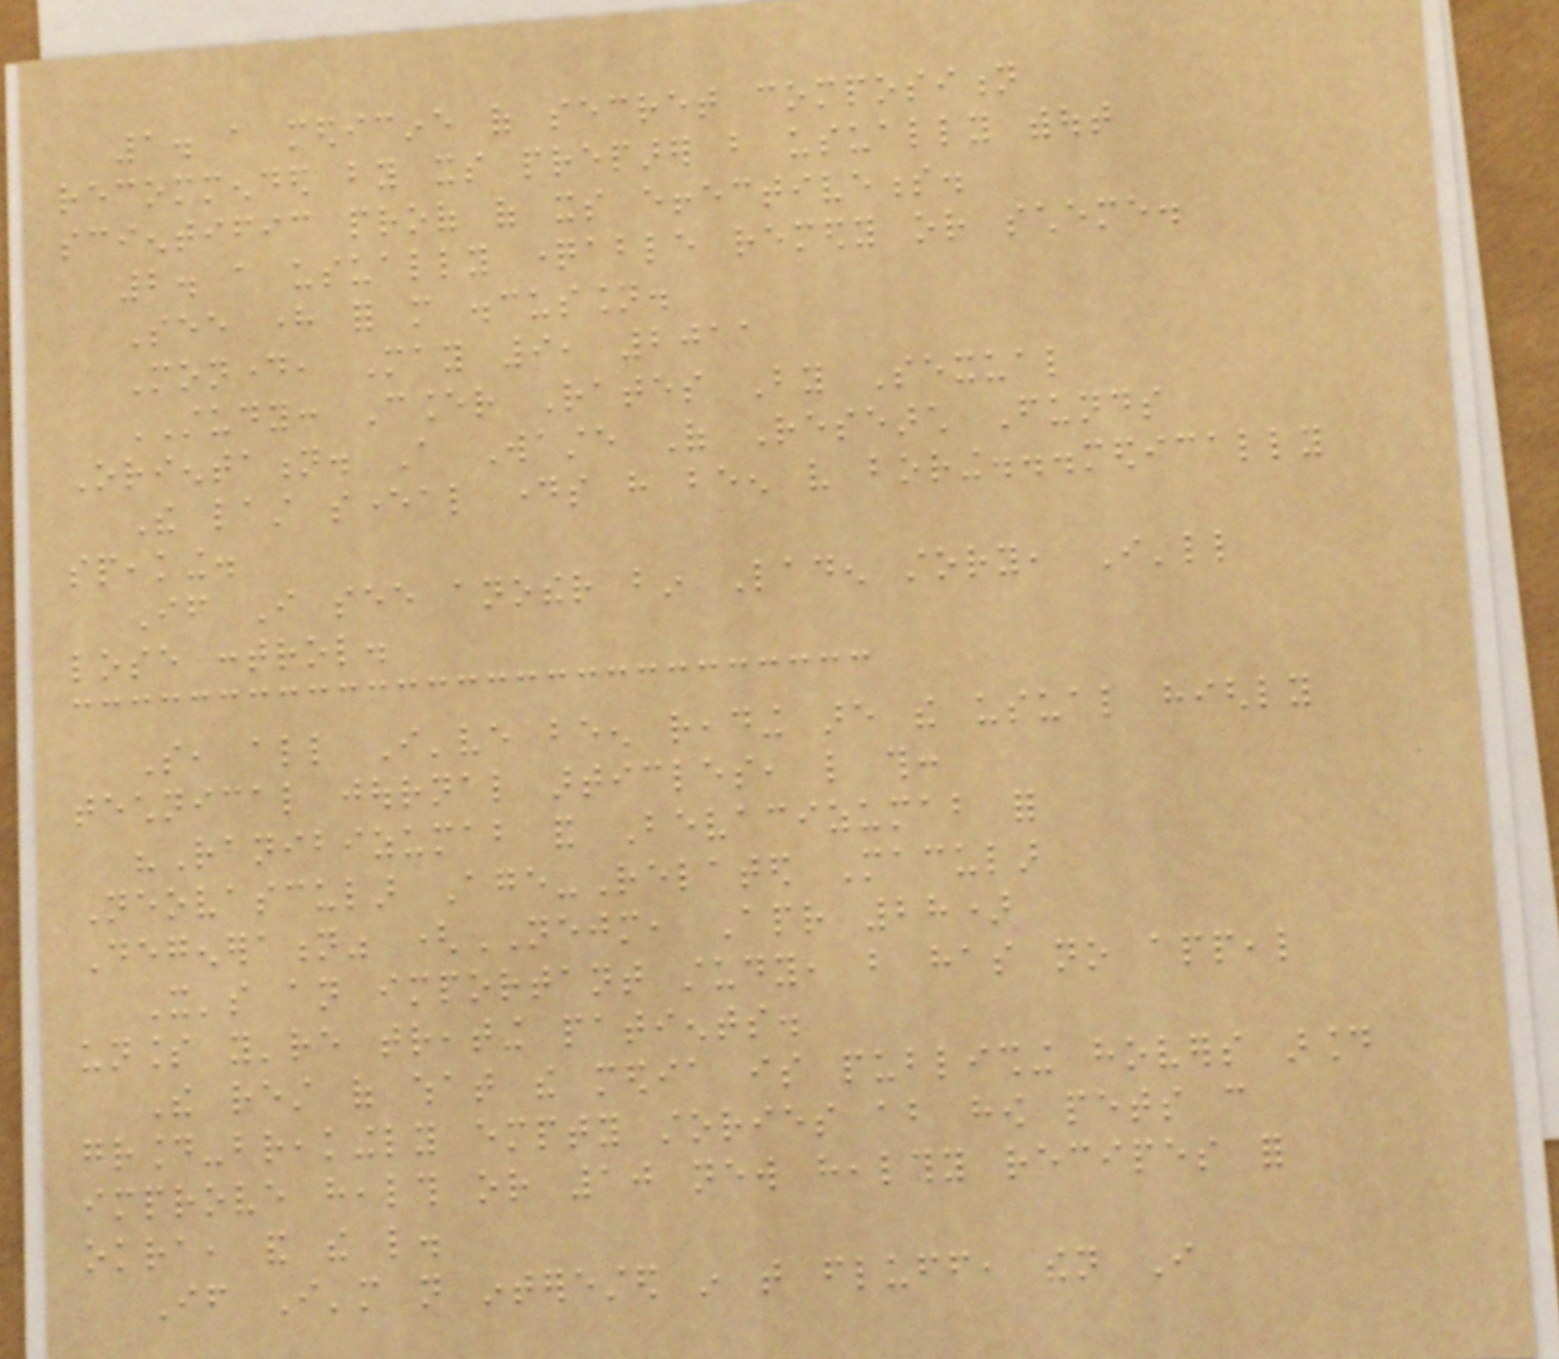1. a medicine of secret composition
recommended by its preparer but usually without
scientific proof of its effectiveness.
2. a usually questionable remedy or scheme.
See here for more discussion.
Monday, May 9, 2011
STUDY: Cancer Rates By Sexual
Orientation. A Waste Of Research Funds
The last several days have been very boring...medically
speaking.
If I see another bin Laden story, I'll
lose control.
So, all I've been reading are the usual highly
technical journal articles, like this:
"Ranibizumab and Bevacizumab for
Neovascular Age-Related Macular
Degeneration" (NEJM, Apr 28)
It's an important study, but has no appeal
unless you're treating patients.
The rest of what the media is publishing hovers around
ground-breakingly empty stories about how pets can
improve health or 10 new healthy recipes for
okra, and the like.
If I'm not interested in that fluff, then I
